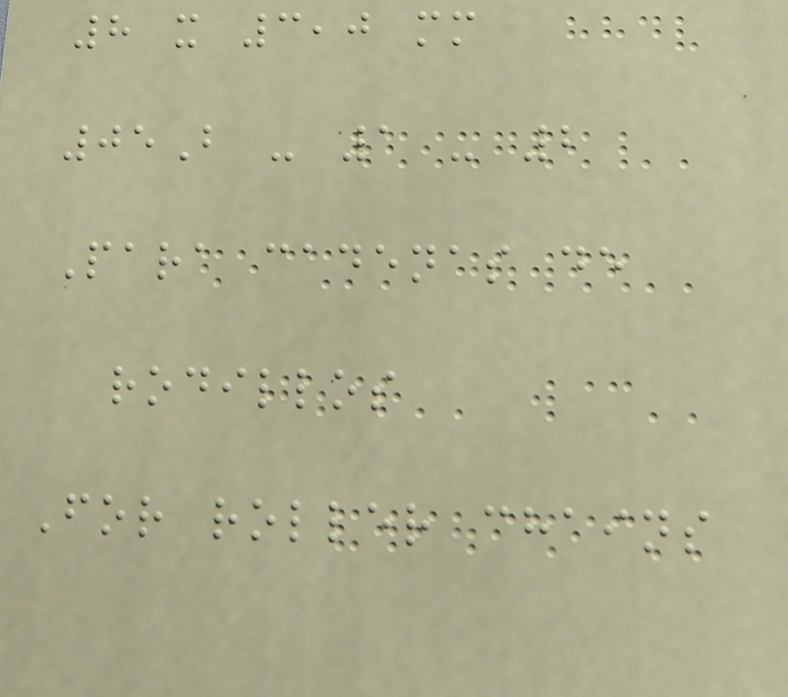8 x 3,0 mm
05B - 1 - 2
Para cadenas de
rodillos
For roller chains
